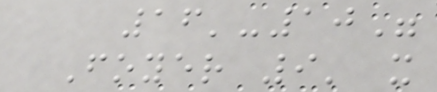16'-10"
Foyer 9' x
